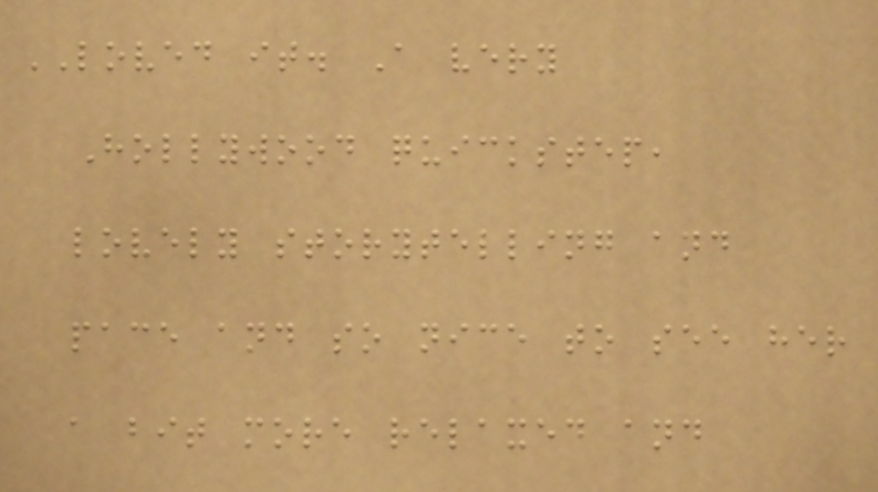LOVED it. A very
Hollywood quickstep,
lovely storytelling and
pace and so nice to see her
a bit more relaxed and
